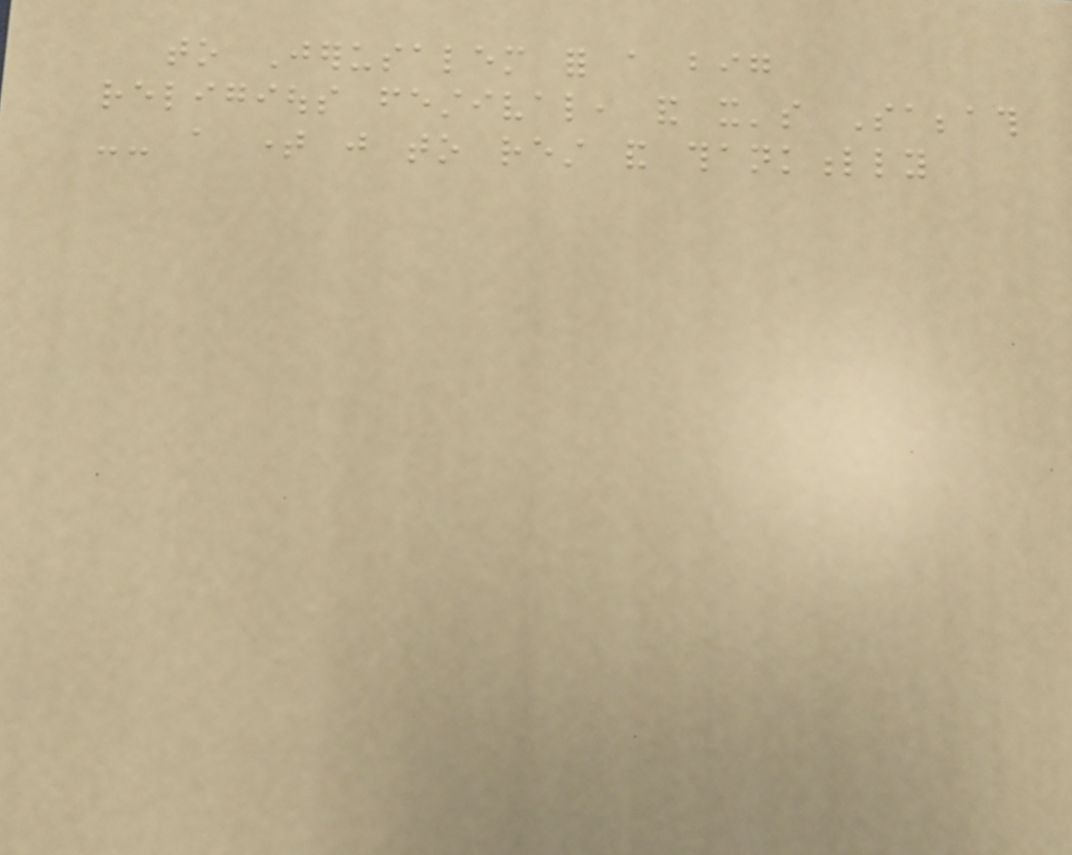to Jerusalem for a big
religious festival, and it's Sabbath
-- a time just to rest and thankfully
